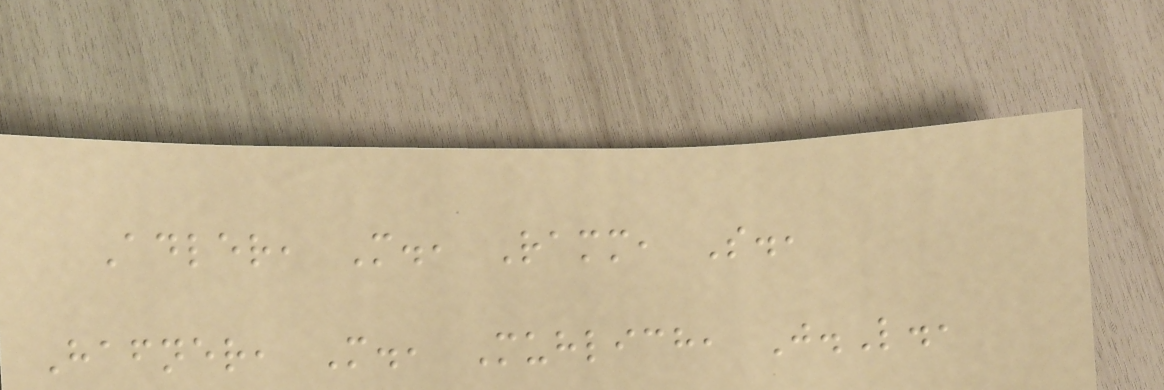Adler, M., Ramm, S.,
Hafner, M., Muhlich, J.L.,
